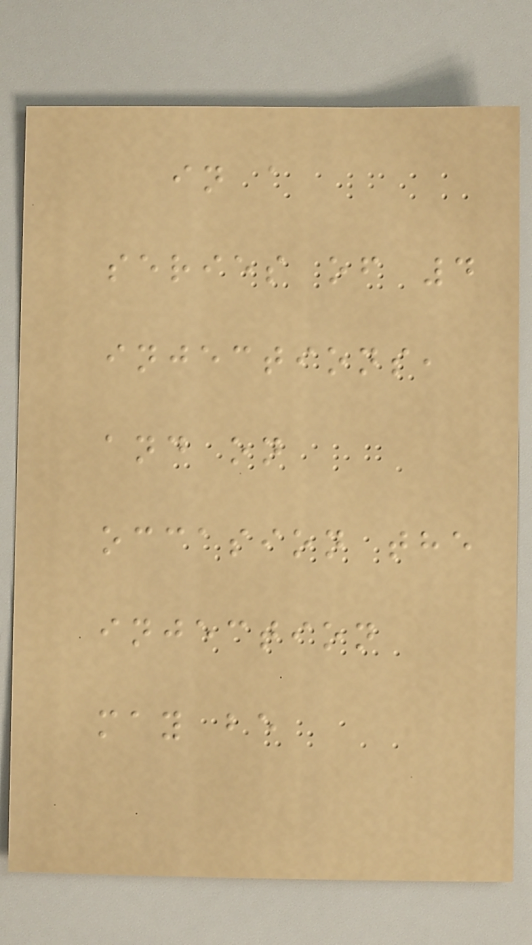in a
series of 4
injections,
and on
occasion the
injection
may be
